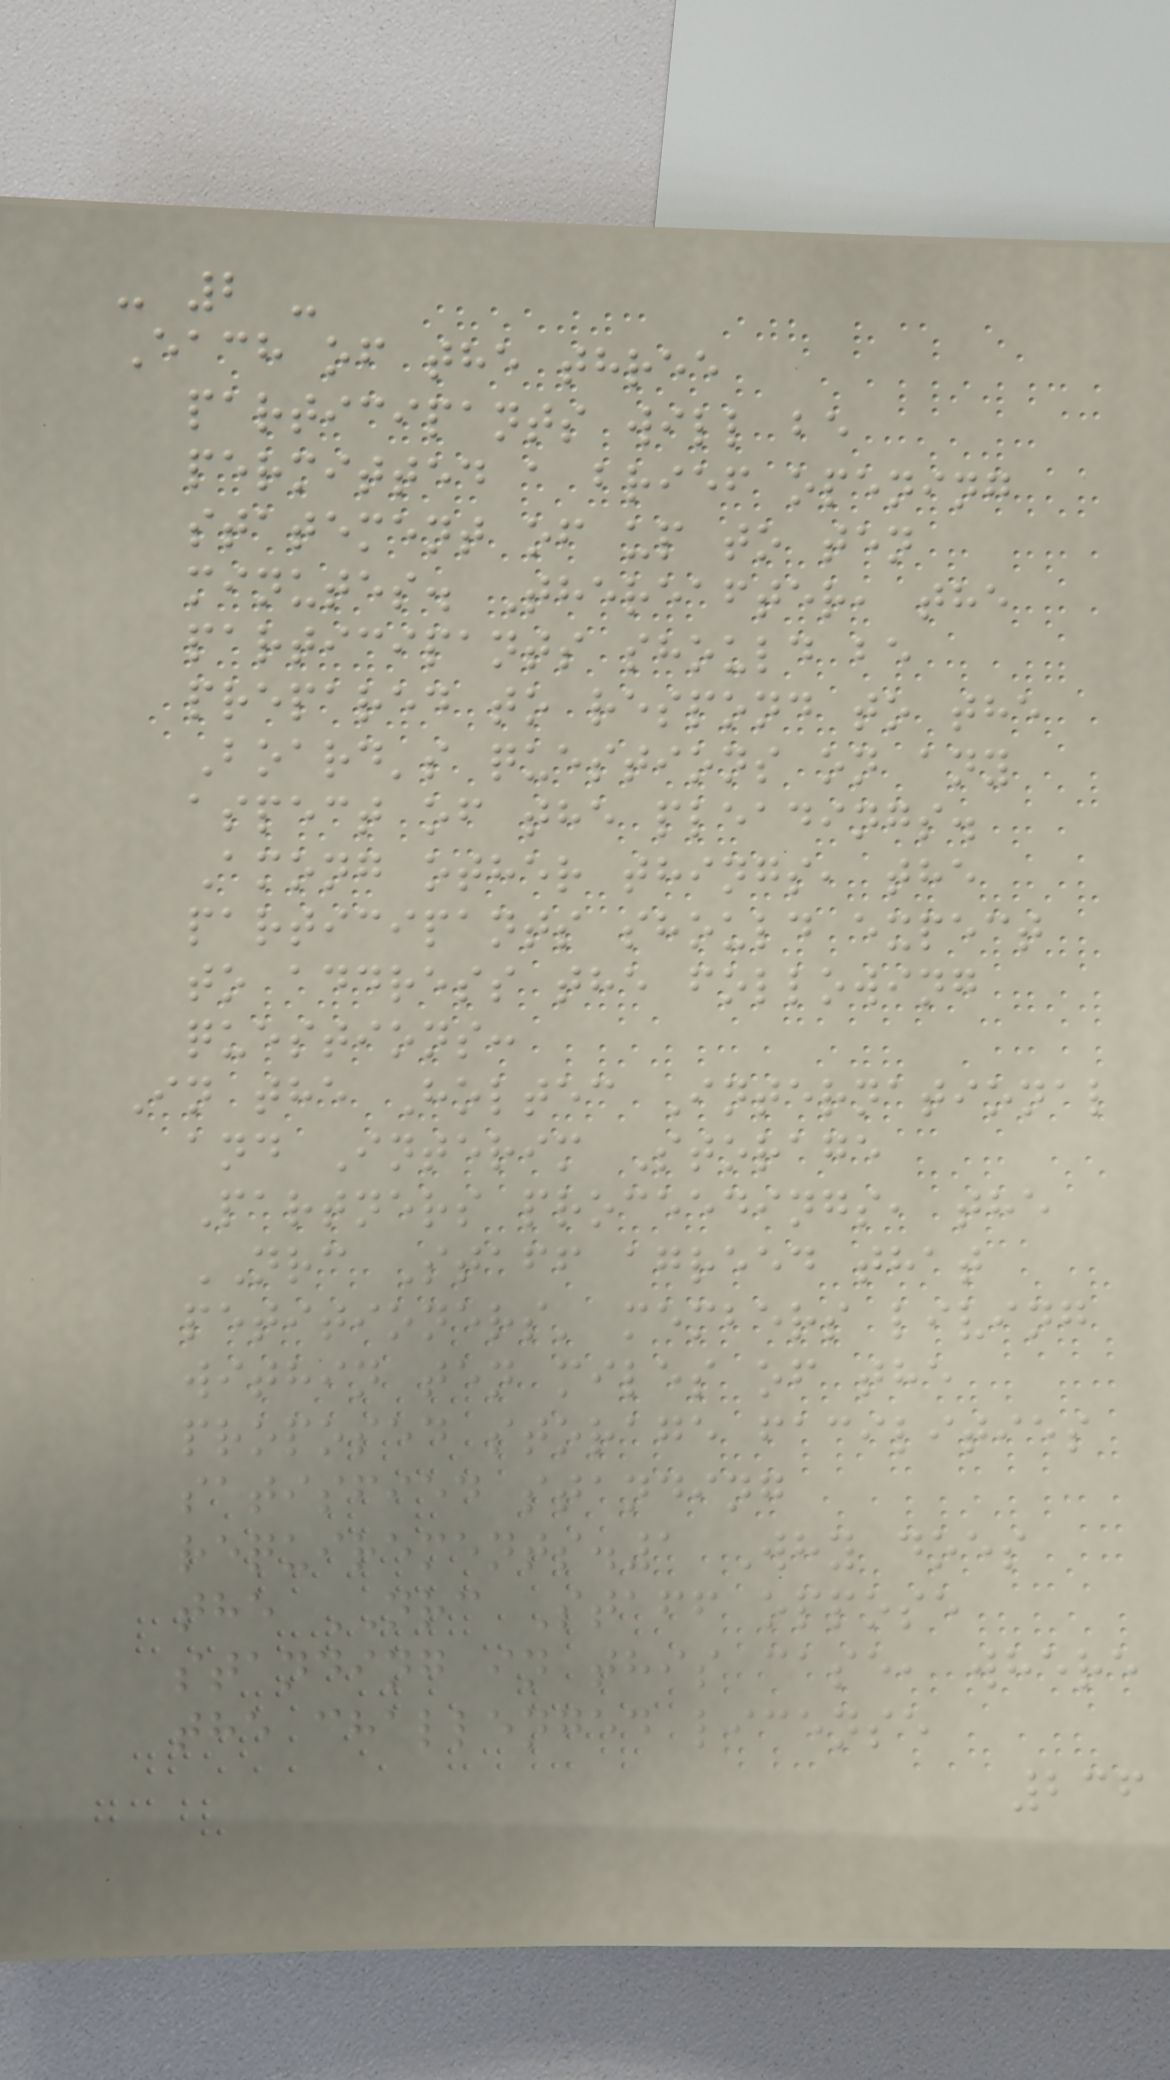- 2 -
Each of the three
participants will be
permitted a brief opening
statement of up to ten
minutes. Thereafter, the
participants should be
prepared to respond to the
Board's questions on any
aspect of the pleadings.
Among other things, the
participants should expect
to address the following
questions:
In the Holtec International
and Interim Storage
Partners proceedings, the
NRC Staff agreed that
petitioners' members living
within ten miles of the
proposed storage facilities
satisfied standing
requirements.1 Why does
the NRC Staff oppose
standing in this case, where
the challenged license
236
